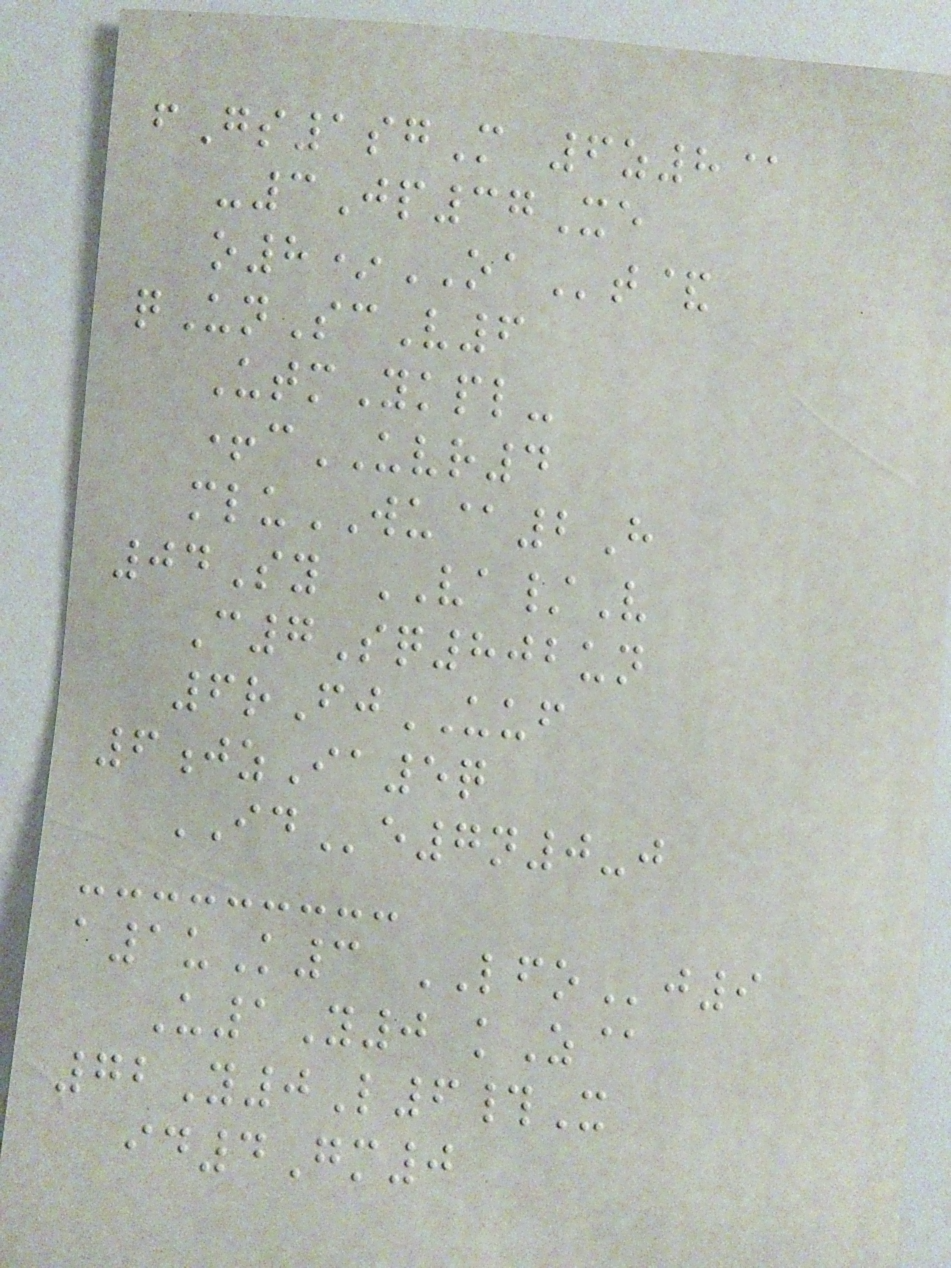fGs1sgM 6z8@
-3Jp37Xe
o8*OAt&
qUnScV6
UtmYkpl-
+cUVR4
mluWU@2H
04Sy VA/V
C7Sq802un
6rFjUUF
6jzIa5q
IDe7n0-j
a1uK3 LFOj9
U1Y0 kZ@
72Y0L6#X
id4Gm0
